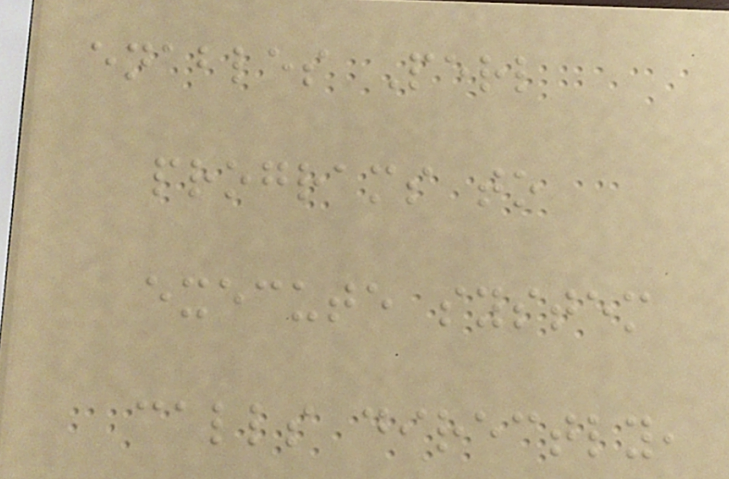enables Perl
programs to
execute system
calls directly,
